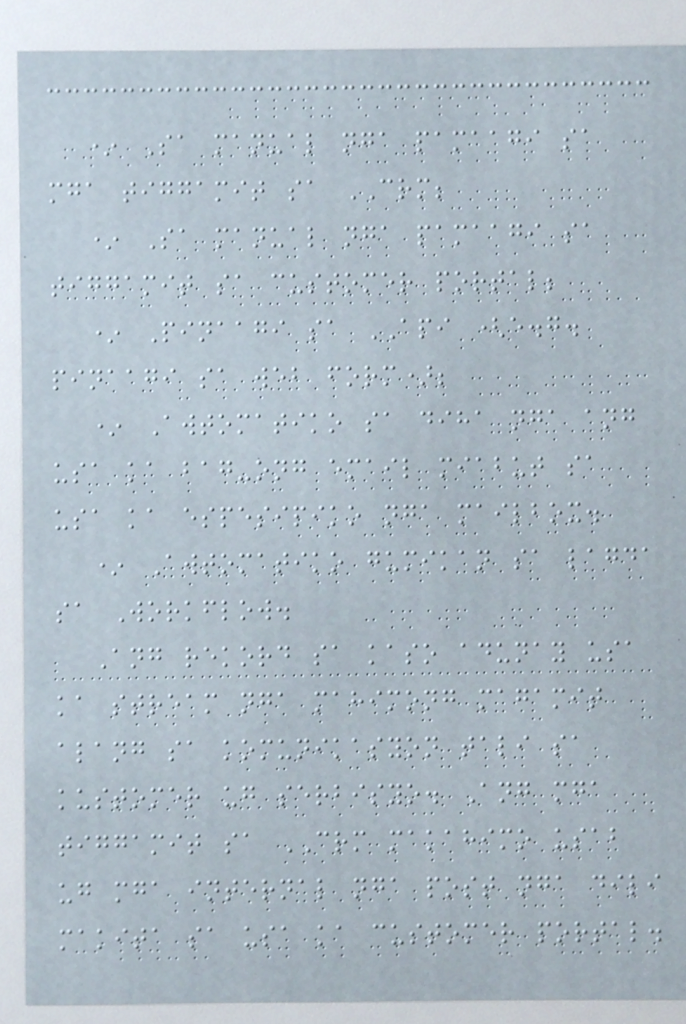* Sa manual nga pamaagi sa
mga tiggamit sa CRM;
* Sa manual nga pamaagi sa
tiggamit sa customer portal;
* Pinaagi sa API (e.g.
pinaagi sa web form);
* Awtomatiko sa diha nga ang
usa ka bag-ong email miabut sa
usa ka espesipiko nga mailbox.
* Awtomatiko gumikan sa lagda
sa Workflow.
Ang rekord sa kaso adunay usa
ka stream nga mahimong magamit
alang sa komunikasyon tali sa
kustomer ug serbisyo. Ang mga
tiggamit sa CRM makahimo usab
ug mga internal nga post nga dili
makita sa usa ka customer portal.
